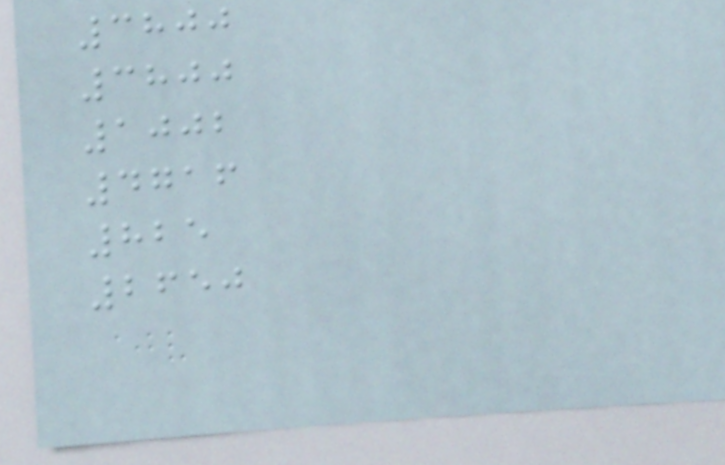3800
3800
1002
4716
825
2650
